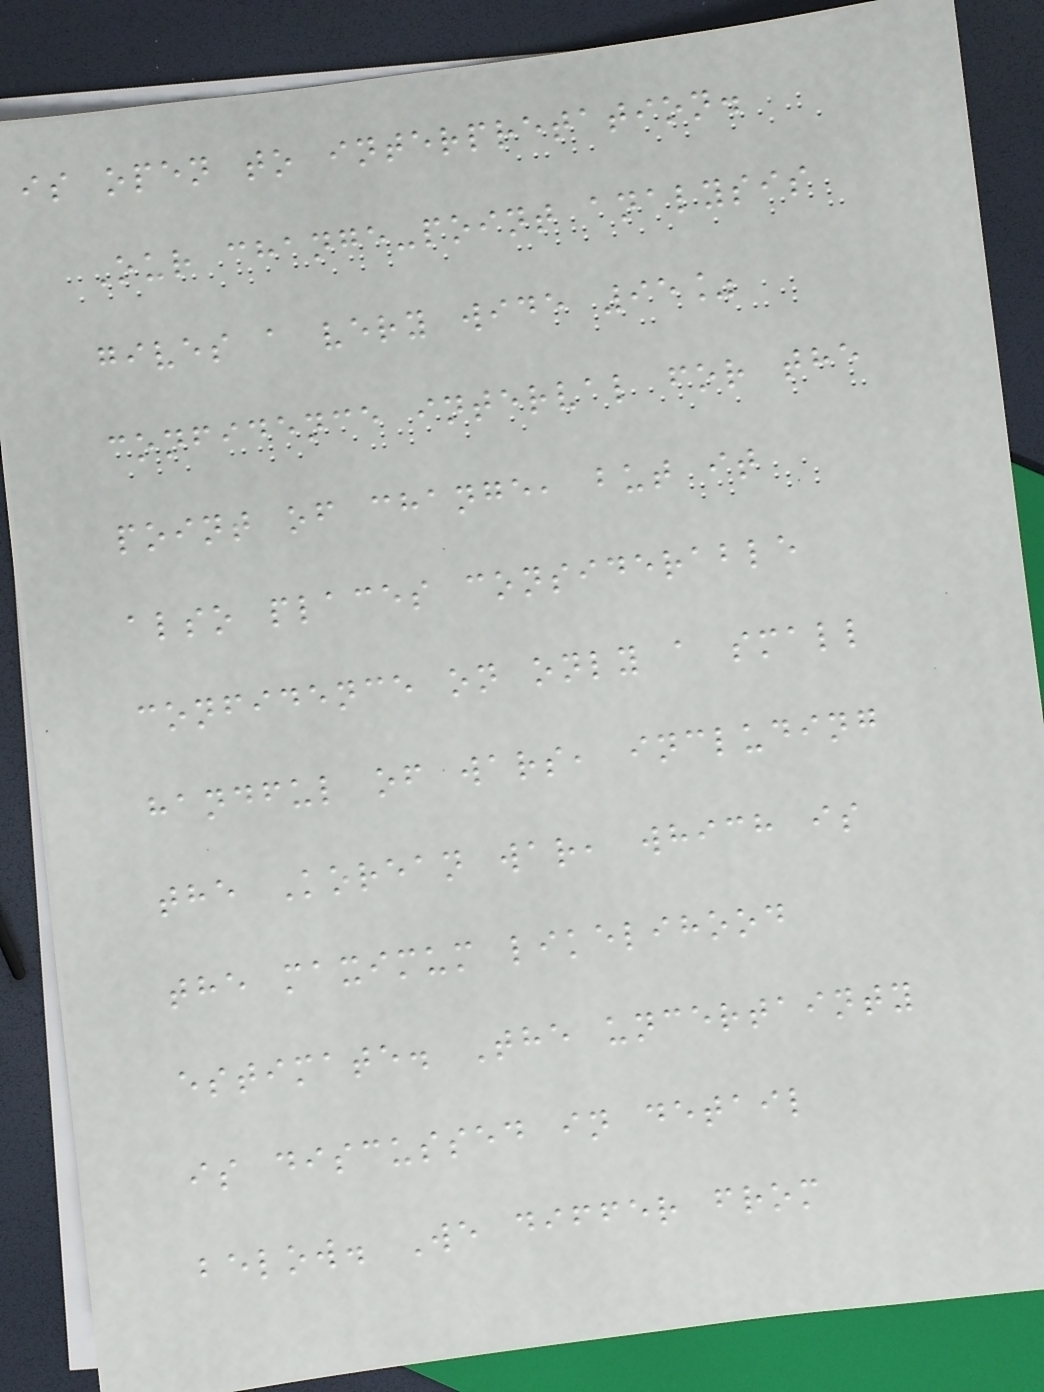is open to interpretation.
Our change-point analysis
gives a very wide 95%
confidence interval for the
point of change, but it
also places considerable
confidence on only a small
handful of wars, including
the Korean war, which is
the maximum likelihood
estimate. The uncertainty
is discussed in detail
below. We differ from
